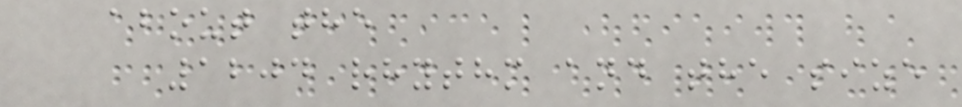about the
1204 rhythm and the size
